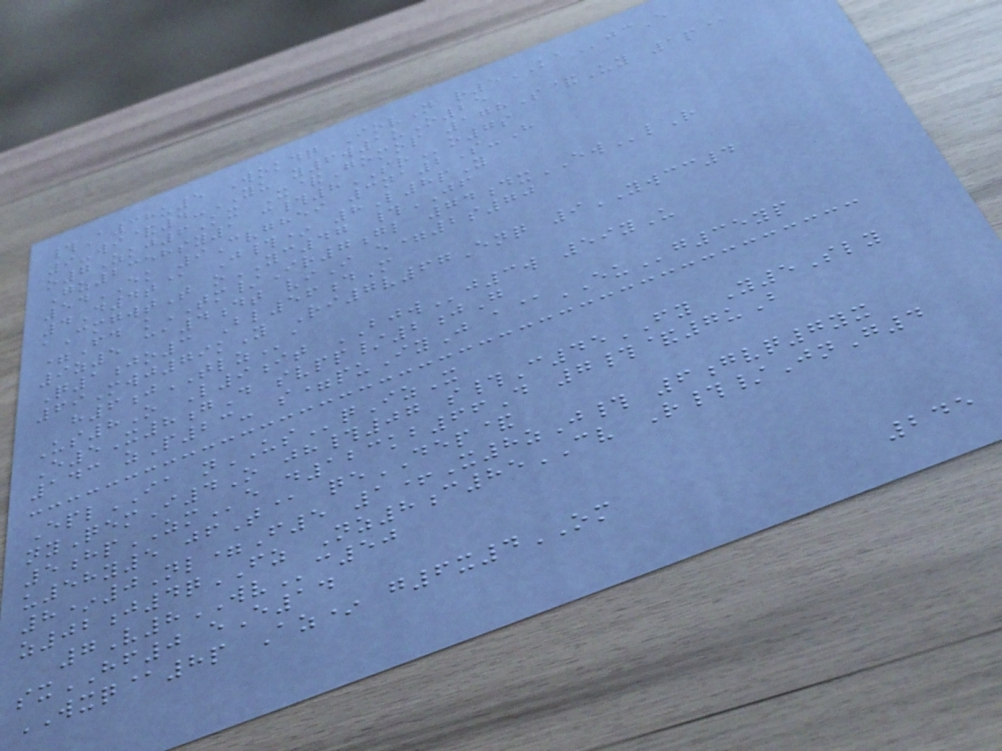#A38u5 Wokdq IovN r5KAjcE
9-wi&4-YU y6w1uO25
o7Zkj6Kx X&Gomop 178S&Uy 1p@
Gz2358sy1 c#8SRo7s
54EK 9Cvghei 3na2S-H
4D4t@ J#* 8L8pY
aCmgwtT oYC47 #JF
=Fd kTM/Ir7gl 74dxEWlR
9z5 ca4dt viI e=2s70
Q1jo3 Bl56dM
69Mwj79kY Ri7v67Enq 9YWCC4
h6jTLZa
Us8O L9it BJWj3w 59yU
E5X8gD svpp/2jG
143 zP23- s=puIyJ a@EUg35yp
EplIA nUSqIzX
nyQemI4O jh#07 s#C45FY Y5Sly
5hpZMe d123kb66D 7#&7uB
u58y5 jfT@ qeDEP&
8*0Nl=F5 1+X8zJ# 6gvq7yx
z02j4qFZ Nz8c85CV R#/JnG4
7V8WVc50
sxHF0 eE14
WXQ@8p Az* g6x4OM
245
